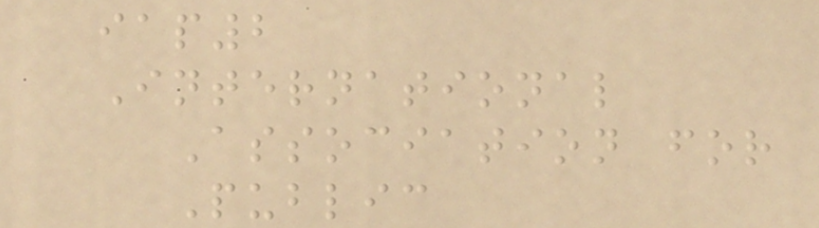iap2
International
Association for
Public
